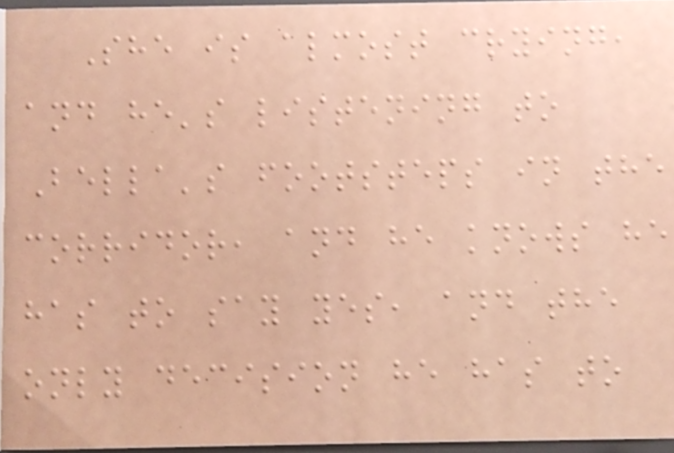She is almost crying,
and he's listening to
Bella's footsteps in the
corridor, and he knows he
has to say yes, and the
only decision he has to
